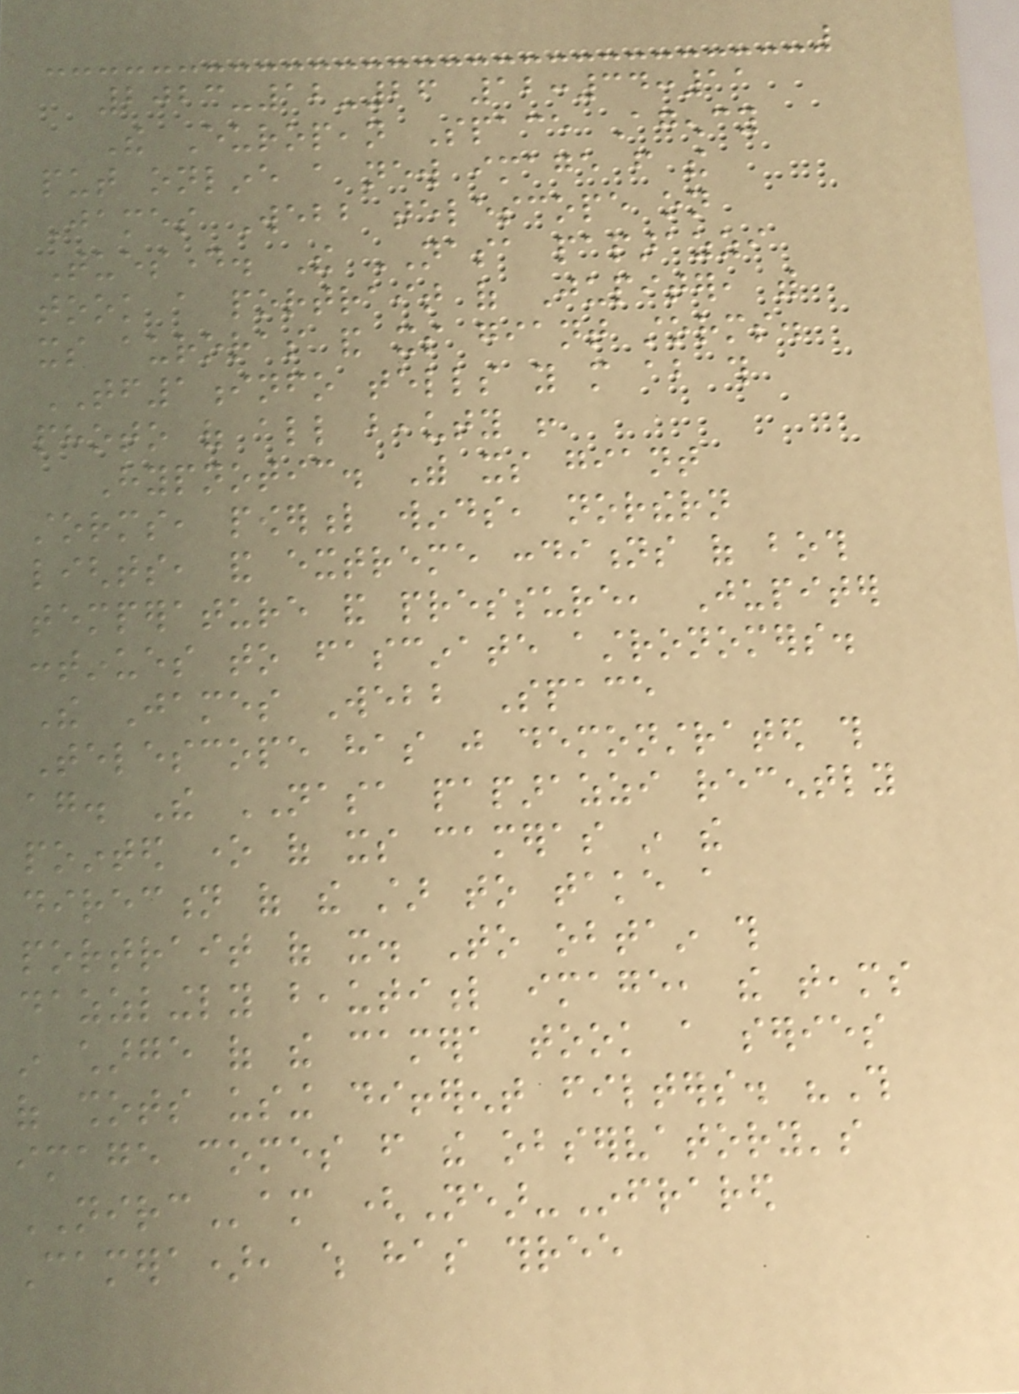2023-12-26 12:34:11
The European Space Agency
put online a new image from the
James Webb telescope on
Tuesday. The NASA paparazzi
took a portrait of Jupiter, with
its auroras and its giant storms.
TF1info tells you more about this
photo of all beauty !
Hypnotic. With its giant
storms, powerful winds, northern
lights, and extreme conditions of both
temperature and pressure, Jupiter
continues to fascinate astronomers.
The James Webb Space
Telescope has just demonstrated this
again. The NASA paparazzi recently
pointed one of its cameras in the
direction of the star to take a
portrait of it. To obtain this
dazzlingly beautiful image, the teams
in charge of the camera took a series
of shots using different filters. "This
image comes from the observatory's
NIRCam (Near-Infrared
Camera), which has three
